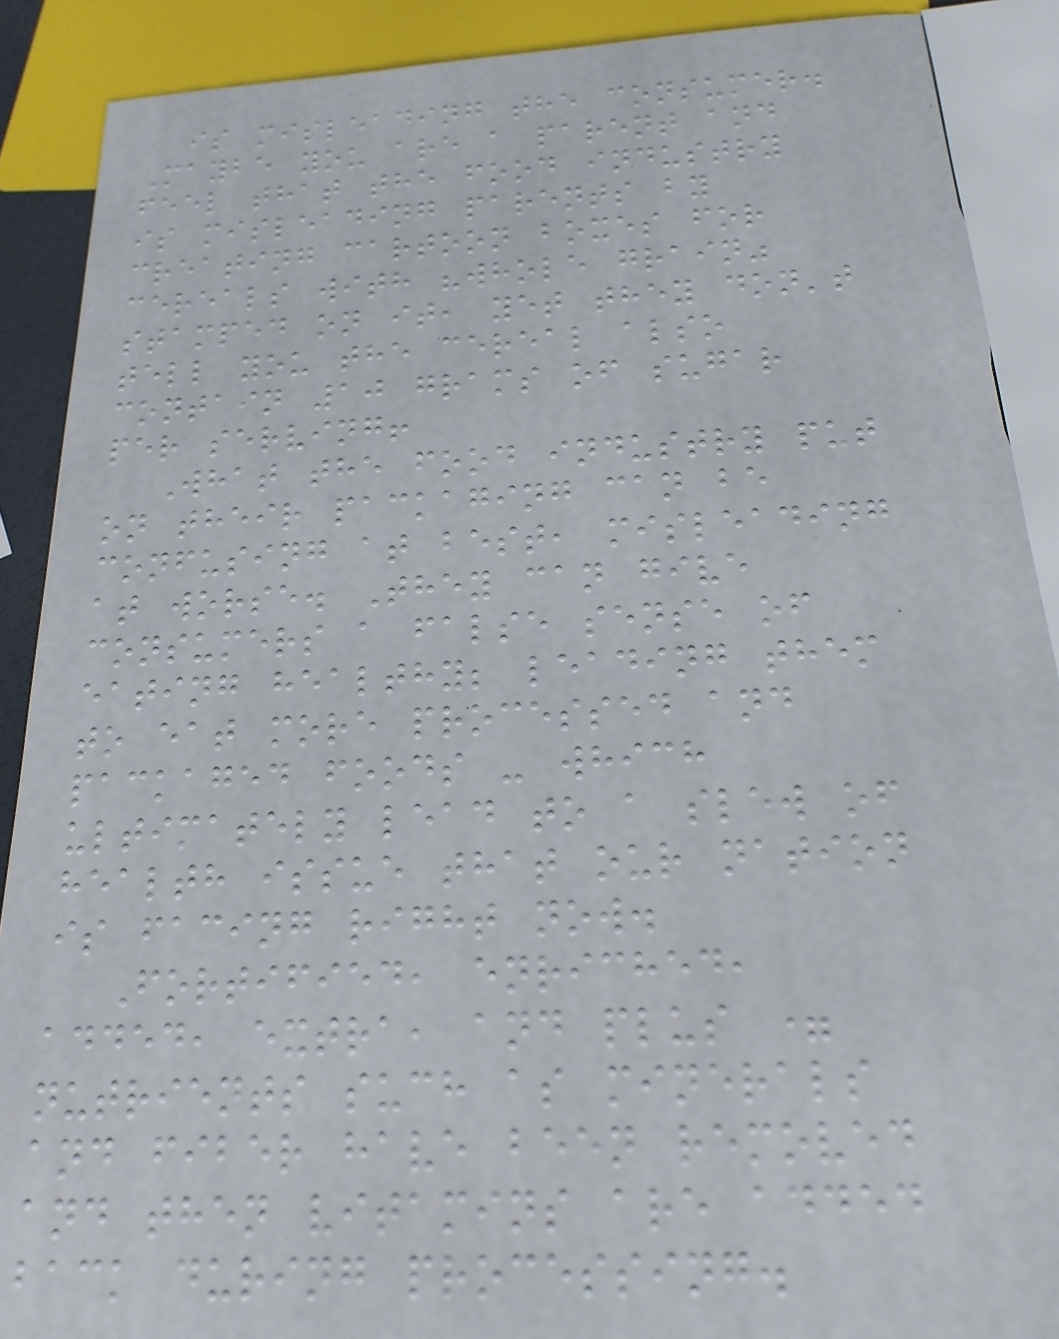is misleading the consumer.
Maybe you are a parent and
feel that the food industry
is misleading parents by
creating cartoon boxes for
cereals with "whole grain"
stamped on it, yet they don't
tell you the cereal also
contain 10 grams of sugar
per serving!
What the food industry put
on their packaging can be
confusing at best, misleading
at worse. They can give
consumers a false sense of
eating healthy; leading them
to eat more processed and
packaged foods - which
ultimately lead to a slew of
health issue that our nation
is facing right now.
Fortified, enriched,
added, extra, and plus =
nutrients such as minerals
and fiber have been removed
and then vitamins are added
back during processing.
